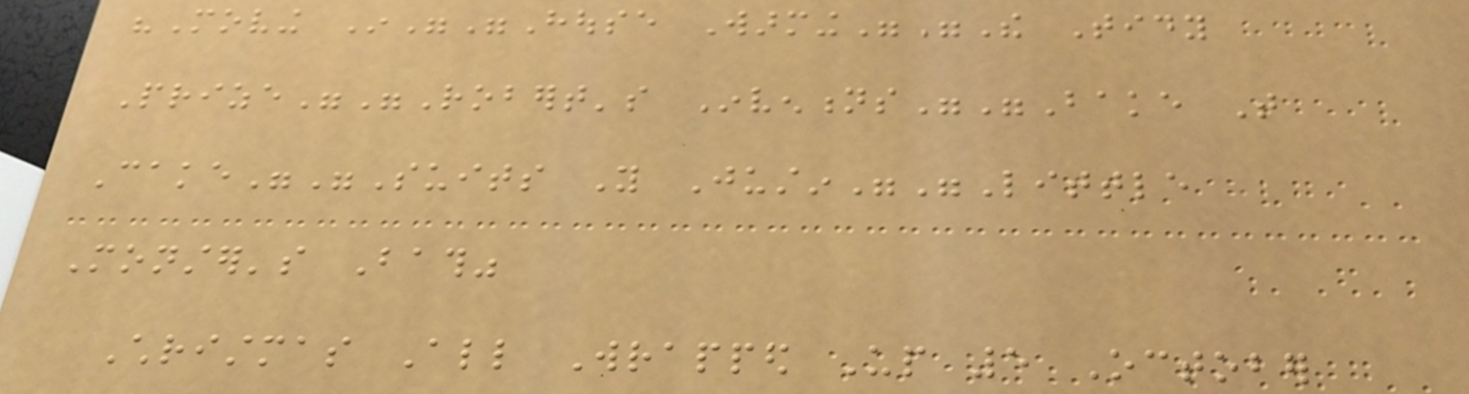"Moving In""House Warming""The Tidy
Prize""Robert's Inventions""Bake That
Cake""Suits You Justin""Little
Monster's Bath"
Christmas All Wrapped Up 5 October
